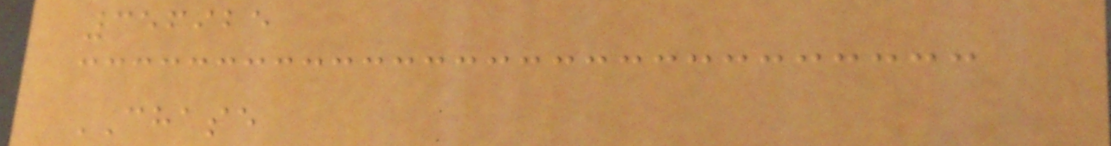356925
CHASE
